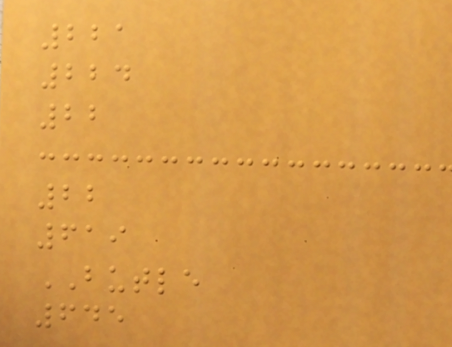221
224
22
22
619
BUTLE
645
